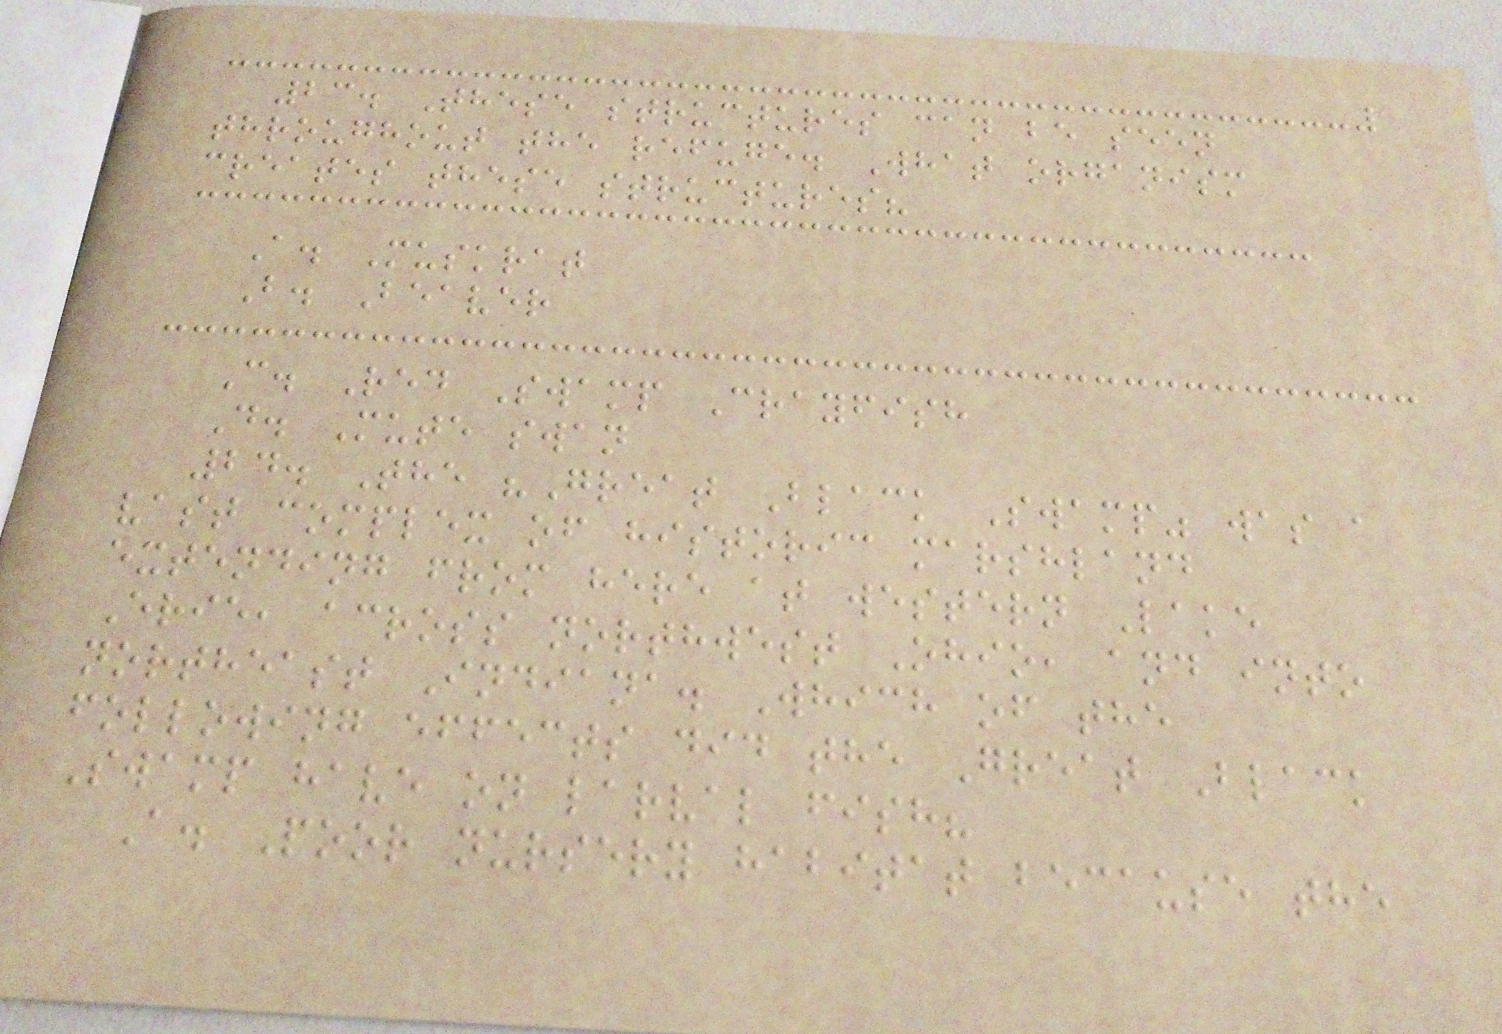23. These structures can be seen
throughout the refuge. What organism
creates these structures?
A. Muskrat
B. Beaver
C. Red Swamp Crayfish
D. Mute swan
24. The "Great Black Swamp" was a
vast complex of historic marshland
extending from here at western Lake
Erie, across northwest Ohio, and into
northeast Indiana. Which of the
following effects did the Great Black
Swamp have on larval fish?
A. Poor nursery habitat because the
